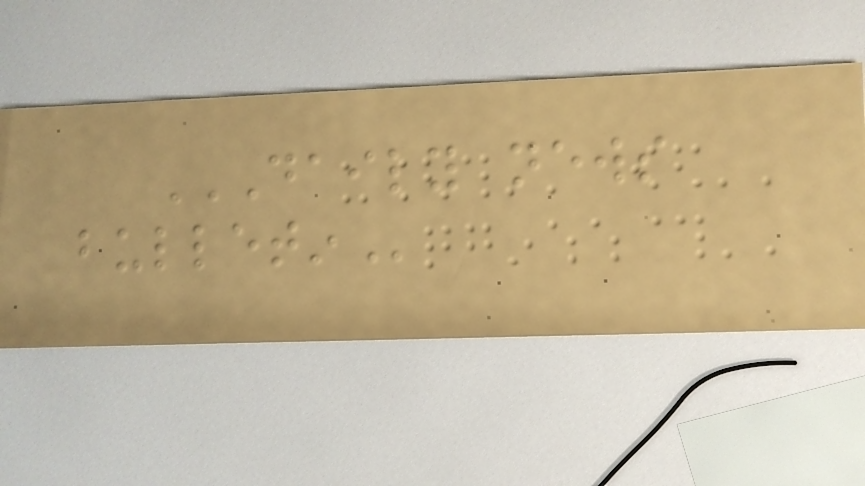DAILY NEWS
BULLETIN
